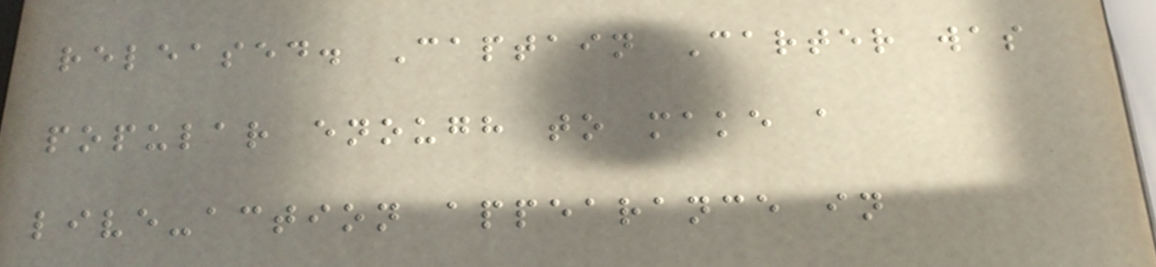released. Captain Carter was
popular enough to make a
live-action appearance in
